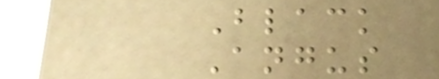Black
Angus
